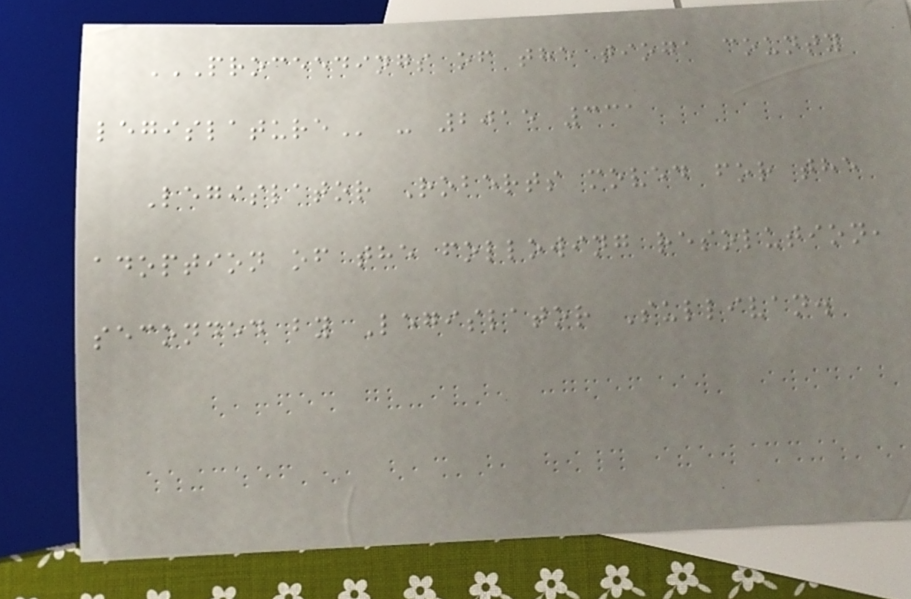PROCEEDINGS OF THE TIOGA COUNTY
LEGISLATURE - 2015 331
Legislator Roberts moved for the
adoption of the following resolution,
seconded by Legislator Sullivan.
